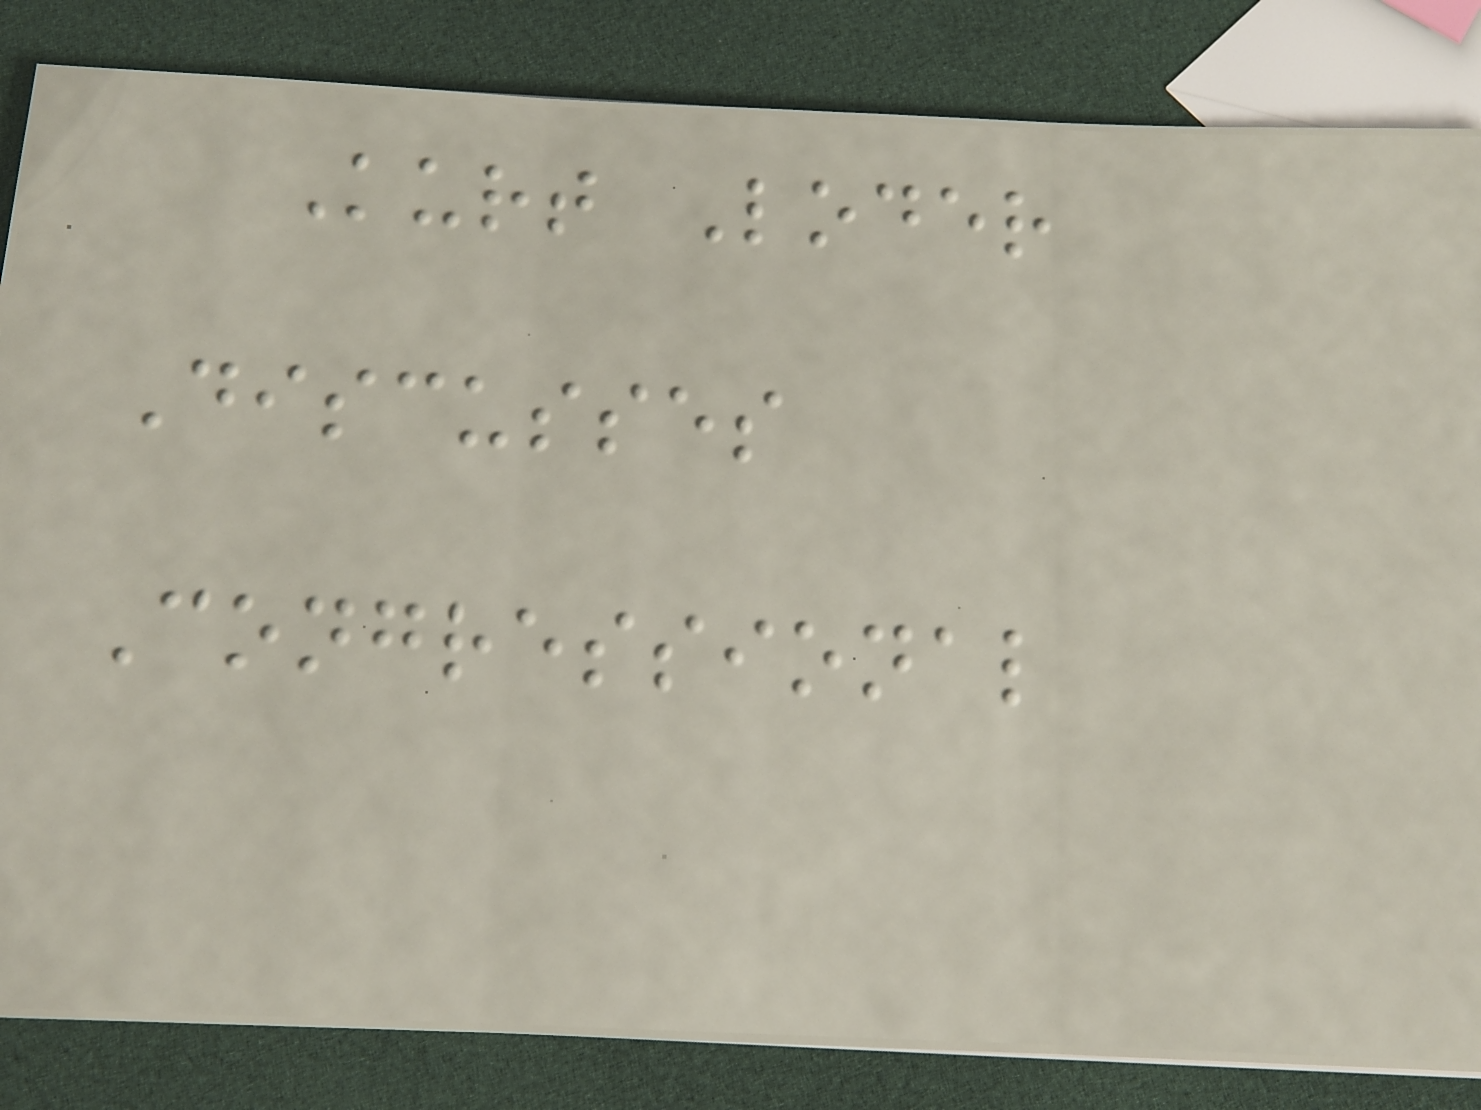Kurt Loder
Discusses
Congressional
